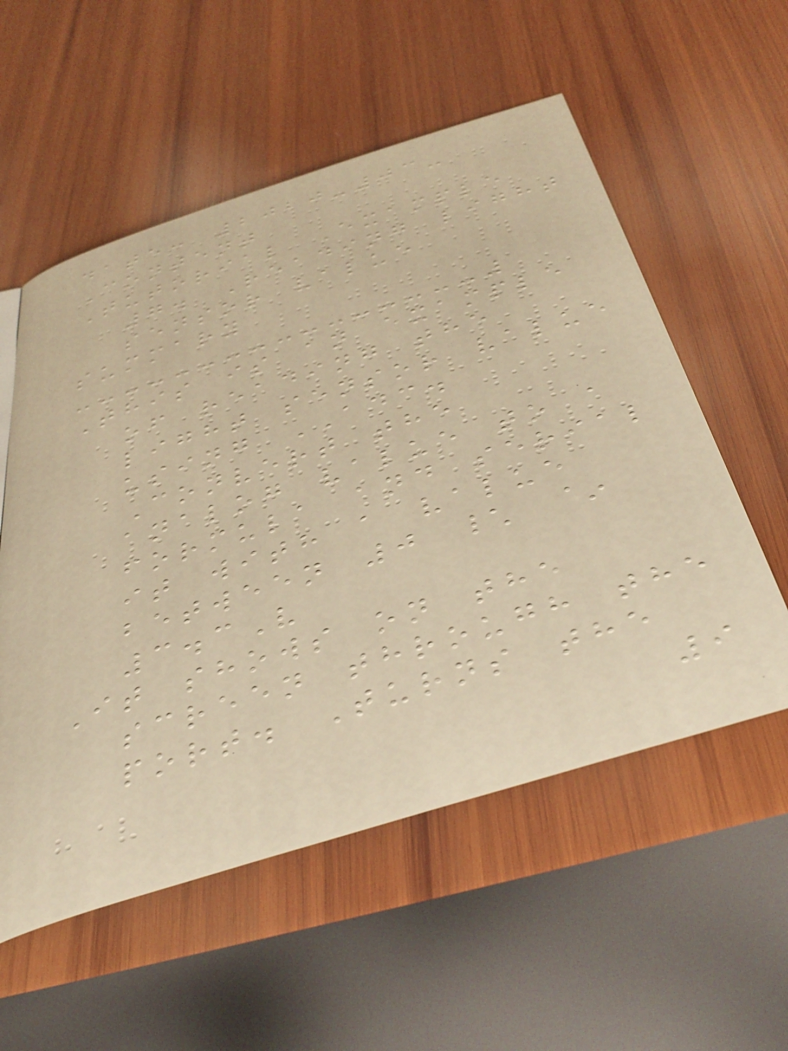date: 2020-03-
Content
Tutorial Example
7. Reading light
sensor value
summary
This is an example
of reading the
light sensor value
using ADC.
Convert the
analog value to a
formula and serial
it with a value
between 0 \ ~
3.3V
It shows on the
screen through the
port. Turns the
9
